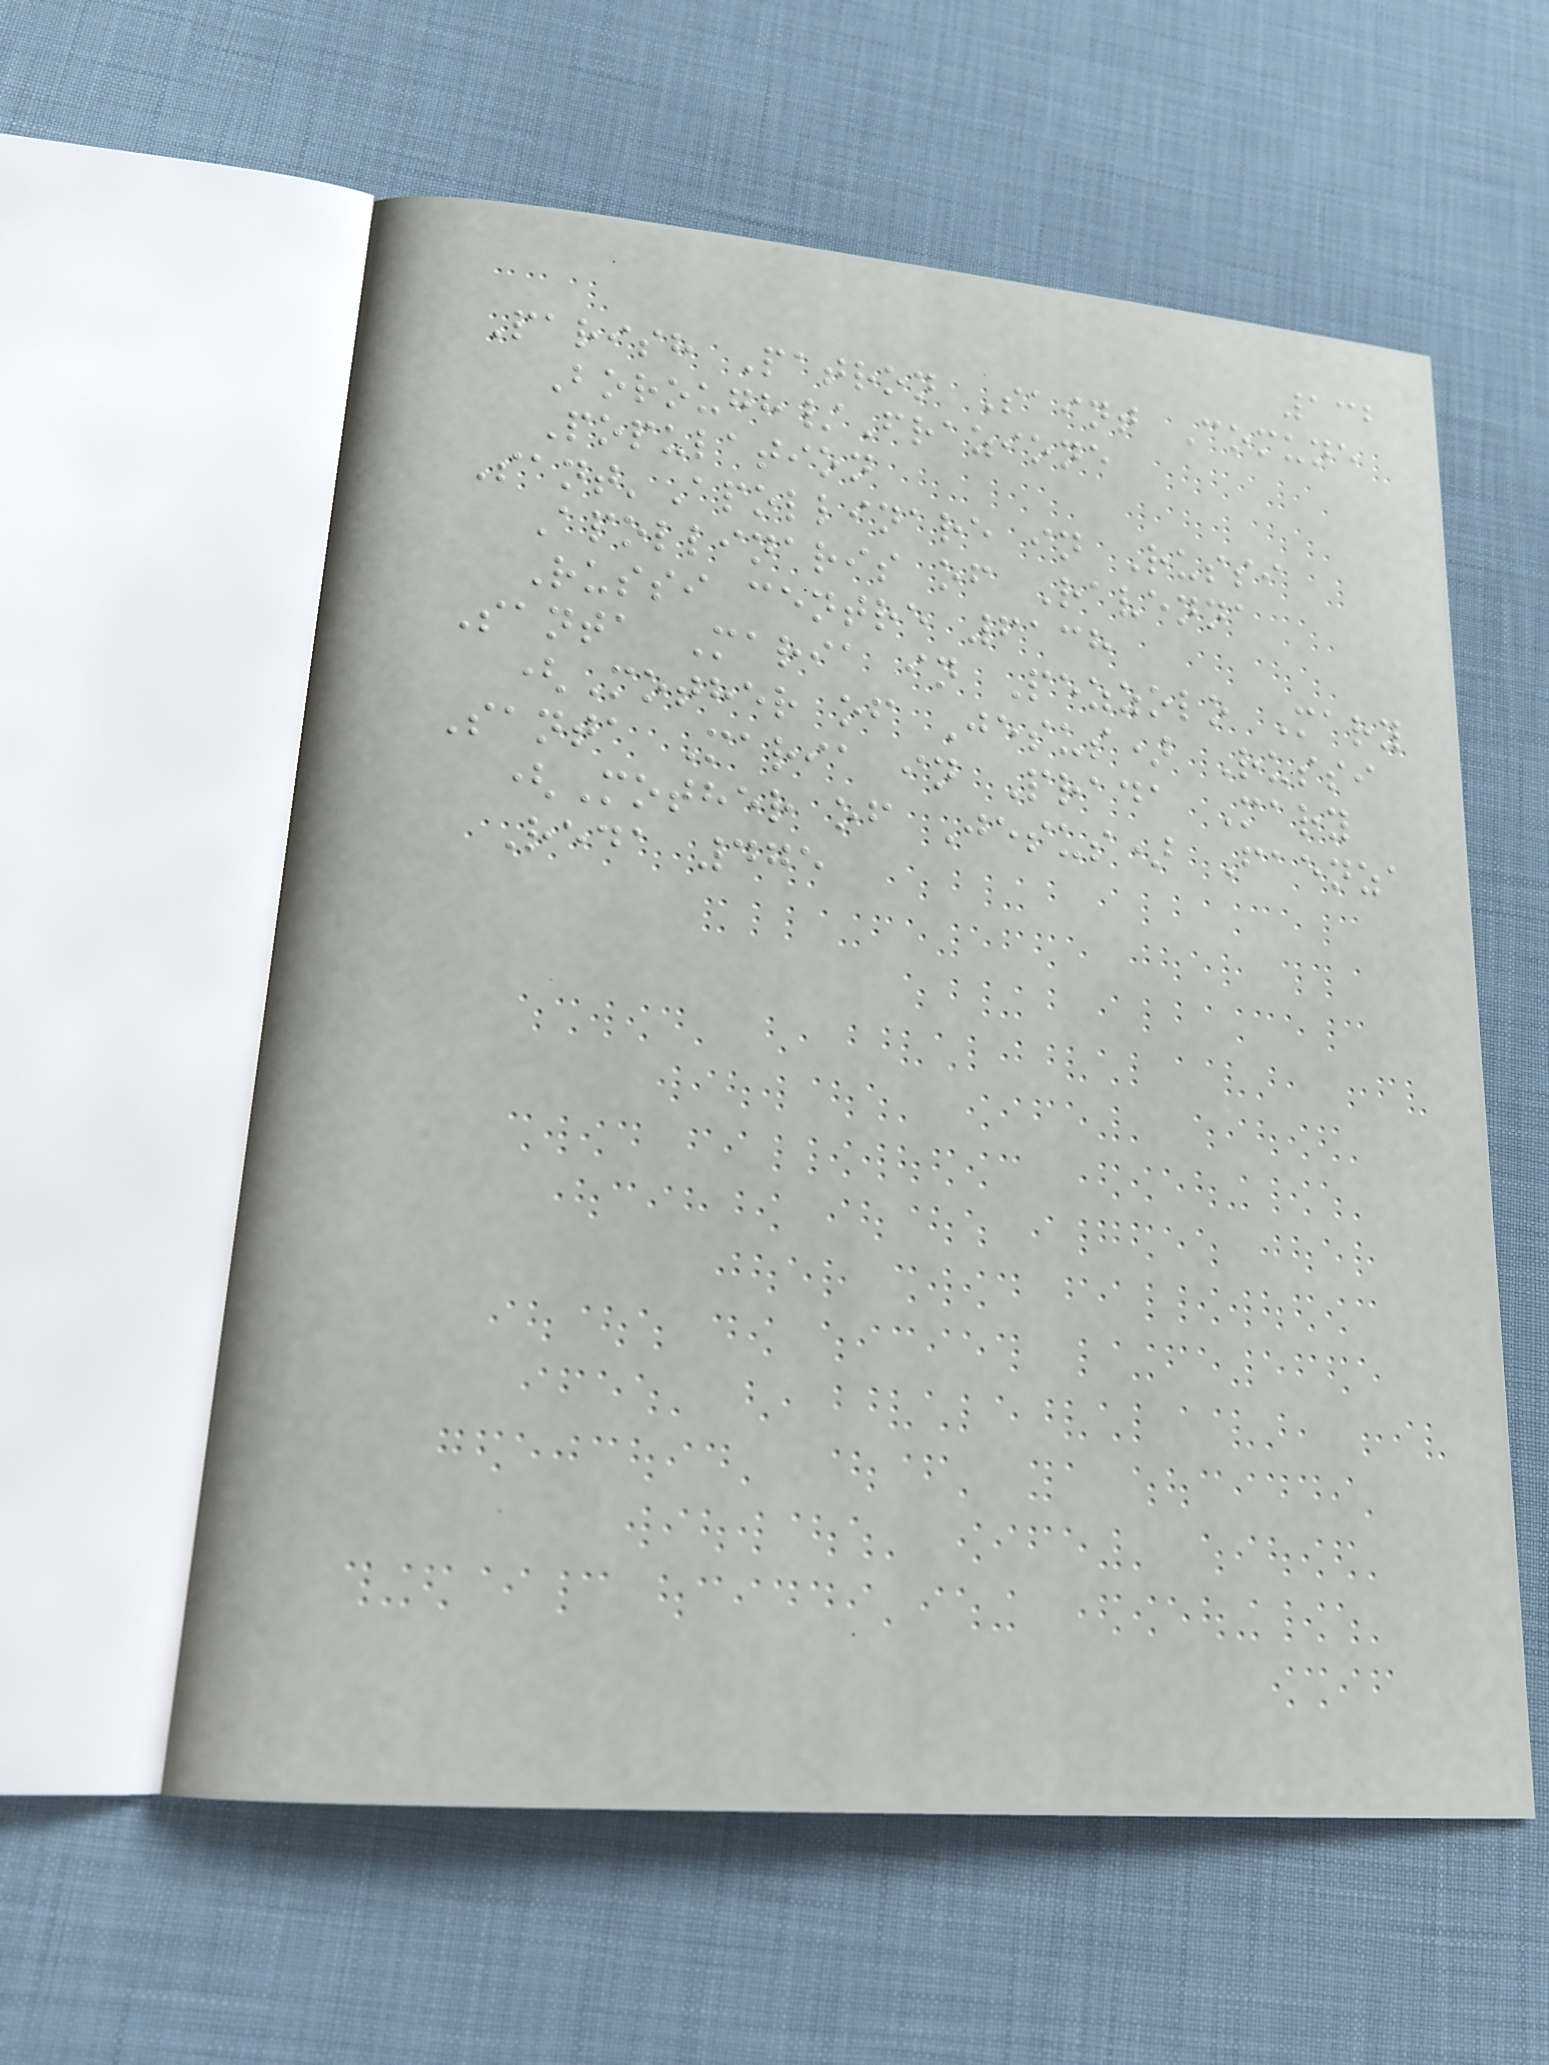132
Parish Patron Saint Comune
Borough/Frazione
Population
Sant'Apollinare in Russi
Apollinaris of Ravenna
Russi centre 6138
Santa Maria in Pezzolo Mary
(Mother of Jesus) Russi
Santa Maria in Prada Mary
(Mother of Jesus) Faenza
Reda 475
